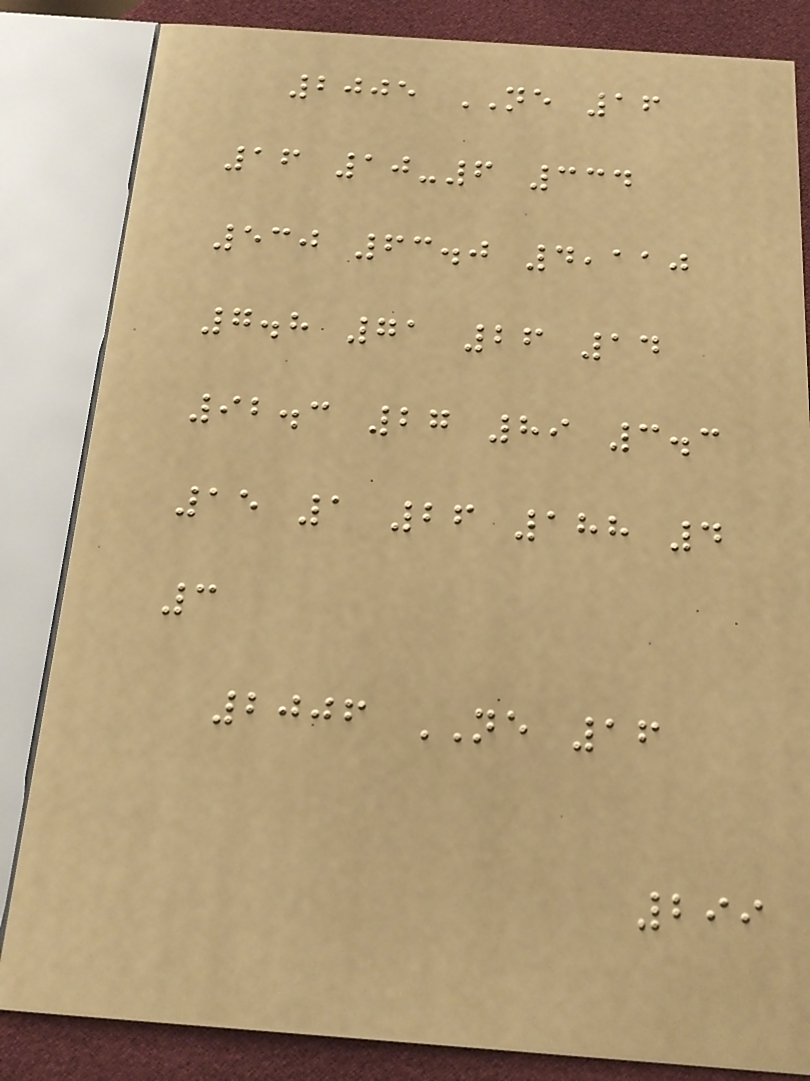2005 NE 16
16 10-6 334
530 63.0 4,110
7.8 71 26 14
92.3 27 89 3.3
15 1 26 188 4
3
2006 NE 16
299
